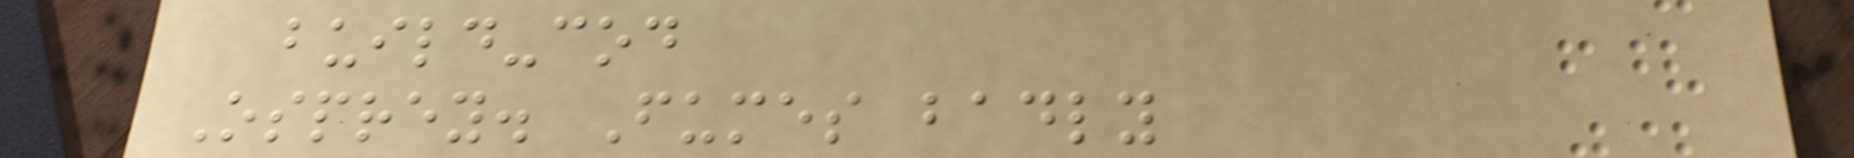build-cod
Osprey. Fumes badly
